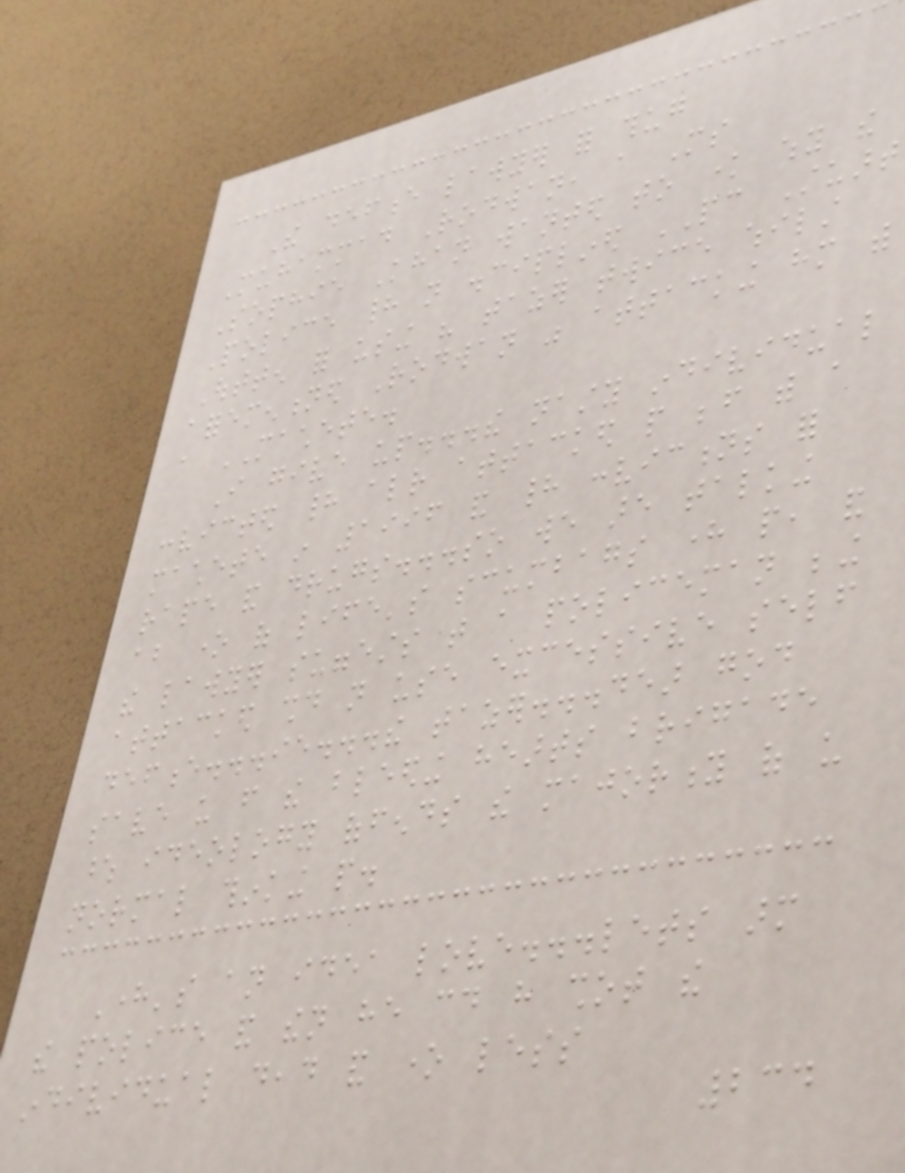The defence lawyer for thug
Muhammad Rodwan, a Ms
Sophie Khan wanted to know why the
Police had not disciplined PC Stuart
Outten for using his tazer twice whilst
aforementioned Rodwan was attacking him with
a MACHETE.
I give up...the nasty individual
convicted had already attacked people before with a
machete in 1996 and had convictions for
rape and drugs...so we are talking
about one of life's scumbags here people, and
the lawyer suggests that a policeman being
attacked should not use excessive self
defence...ie...the tazer...dear god
save us from the bleeding hearts brigade
whose ideology offends the majority of us
normal thinking people.
Here's an idea love...lets arm
the police and then he could have shot the
individual dead and one less
234
